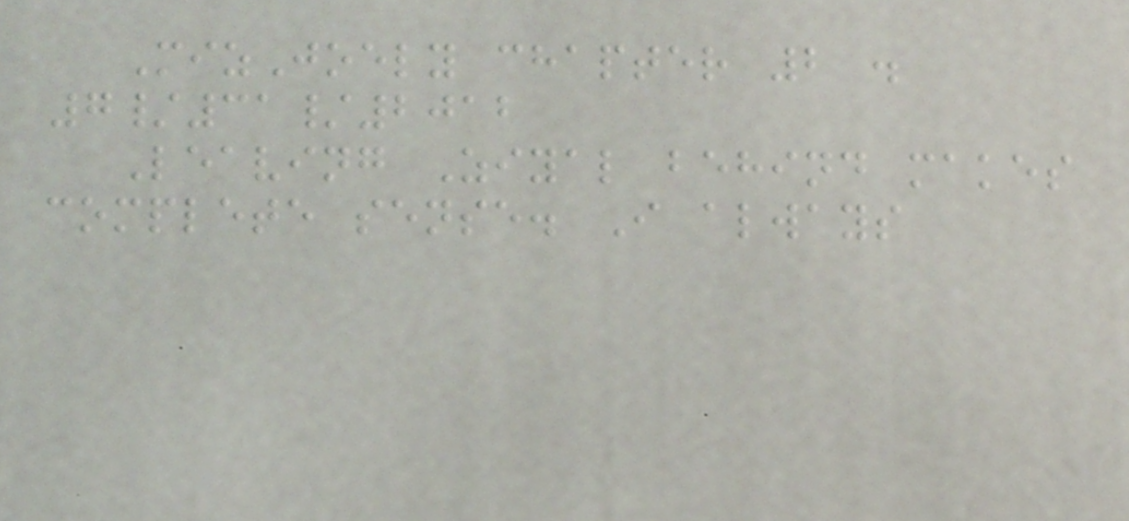MizJoely chapter 2 .
7/31/2012
Leaving Ziyal behind makes
complete sense. I always
